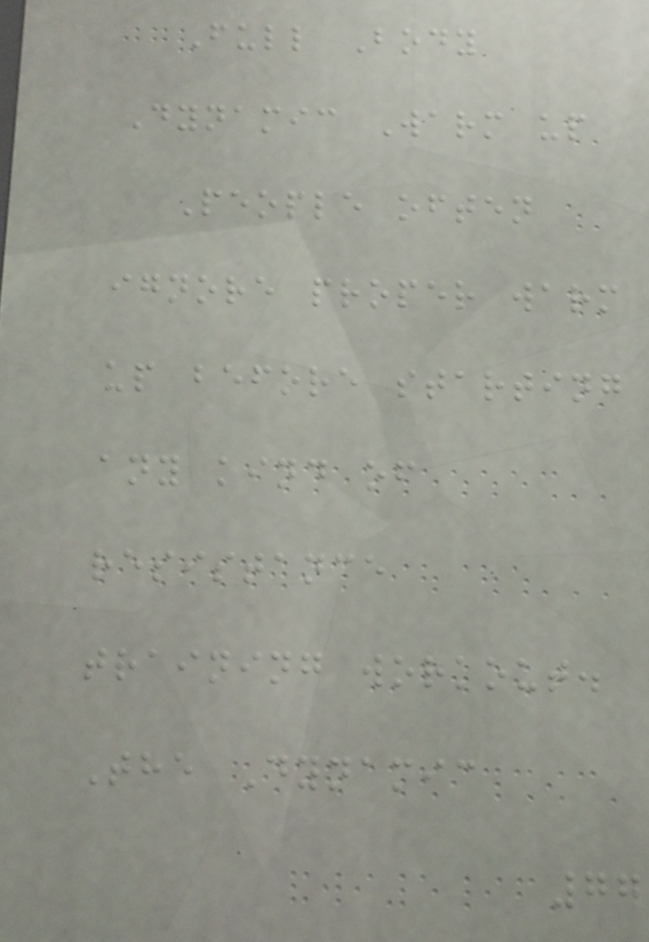Full Body
Dynamic Warm up
People often
ignore proper warm
up before starting
any kind of
resistance
training workout.
The Dynamic
77
